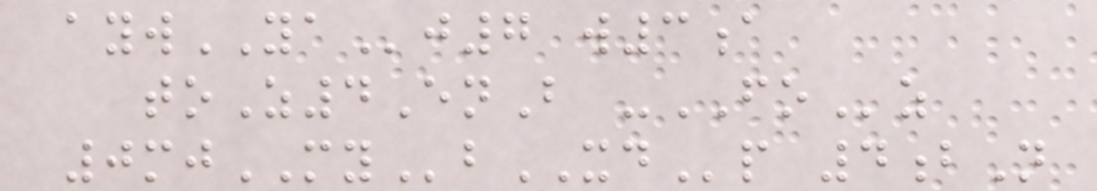aywYAj7 w3a
toZ4EnB -FOz
0mjMYbXDp 4bN
